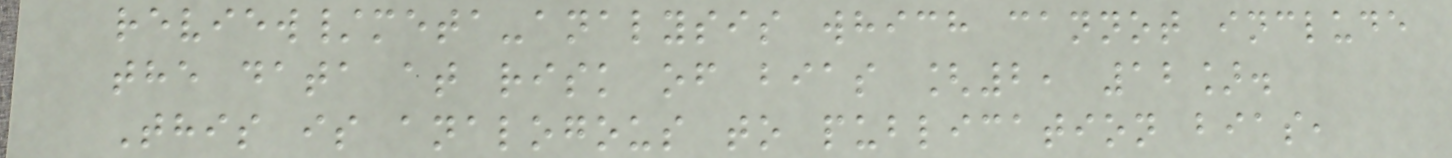review/meta-analysis which cannot include
the data at risk of bias [2, 12].
This is analogous to publication bias,
